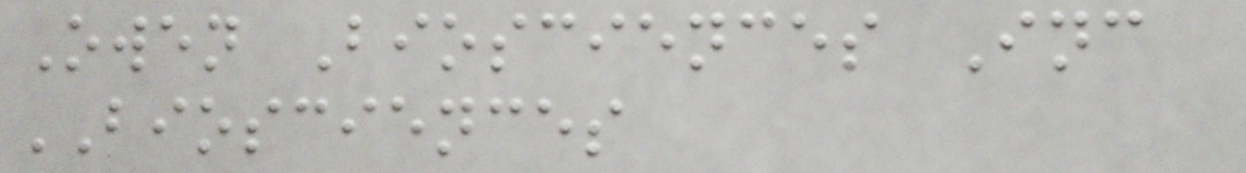Owen Biosciences Inc
BIOSCIENCES
